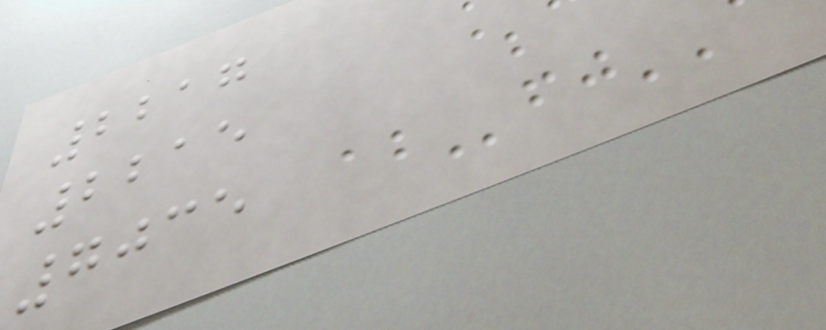2217
2215
7035
